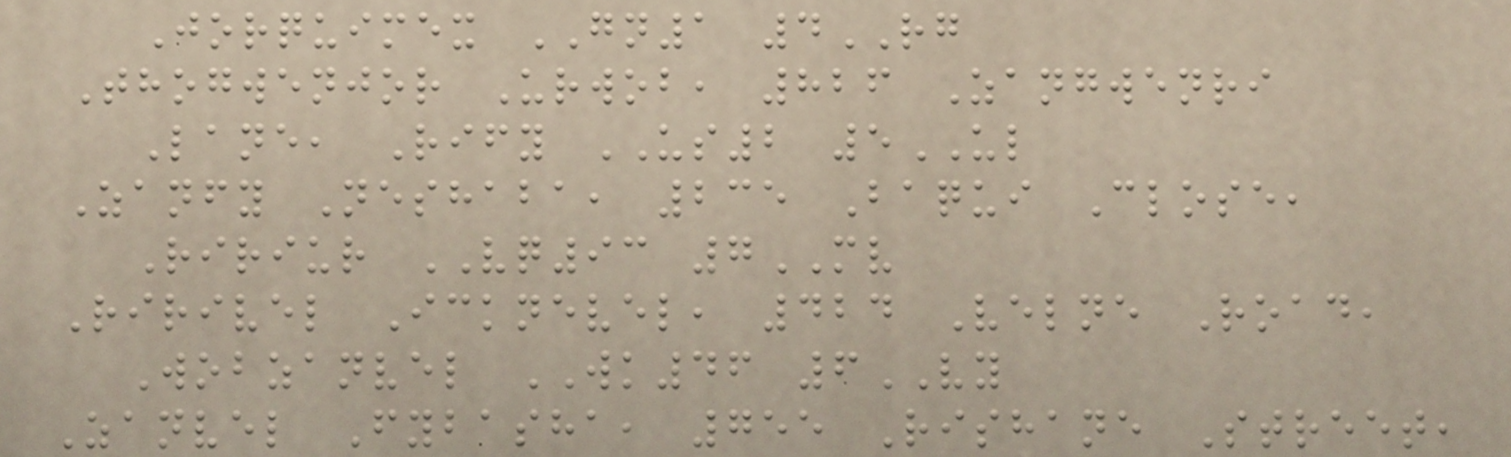Jorquimex GN1 4RG
Thogwenjor Urwob, 826 Zangwenri
Lane, Rify US2 5UL
Zanfy Neshaba, 235 Baqui Close,
Ririur VQ93 7MV
Ririvel Icknevel, 424 Velne Road,
Wobzanvel WK46 6VY
Zanvel Fybasha, 755 Rishane Street,
